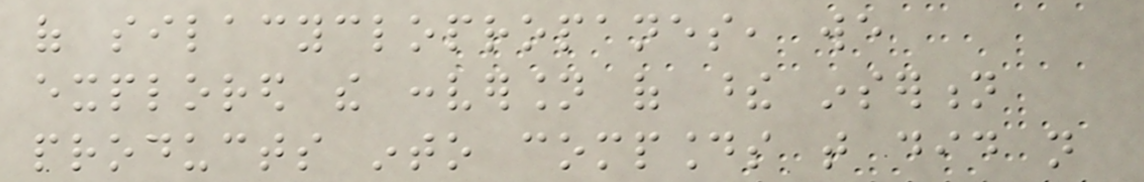of silacyclopropanes, we
explored the conversion of these insertion
products into compounds that did not
